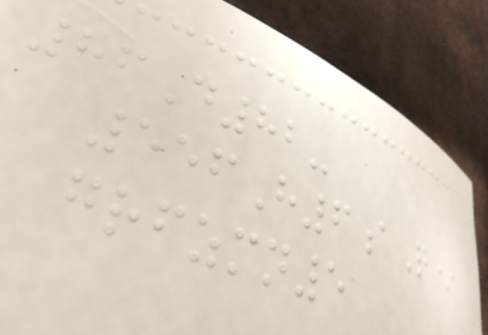86D82-
556H6aQ*
grfzmn5
